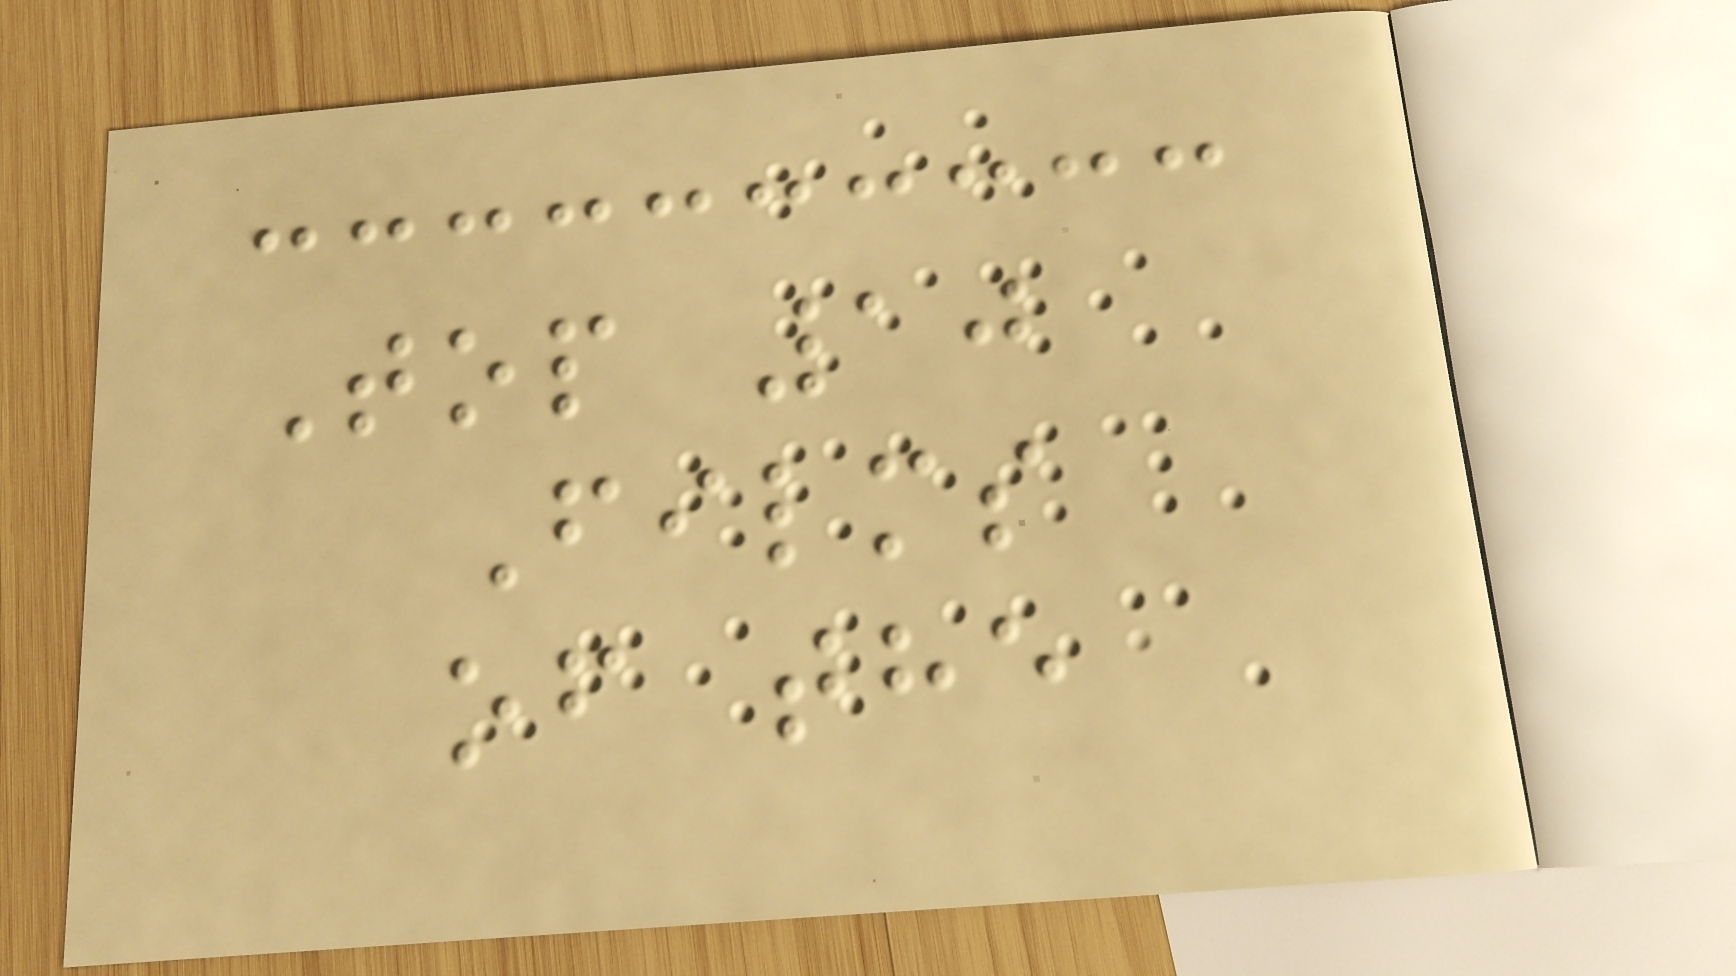Top 10
Films
of the
